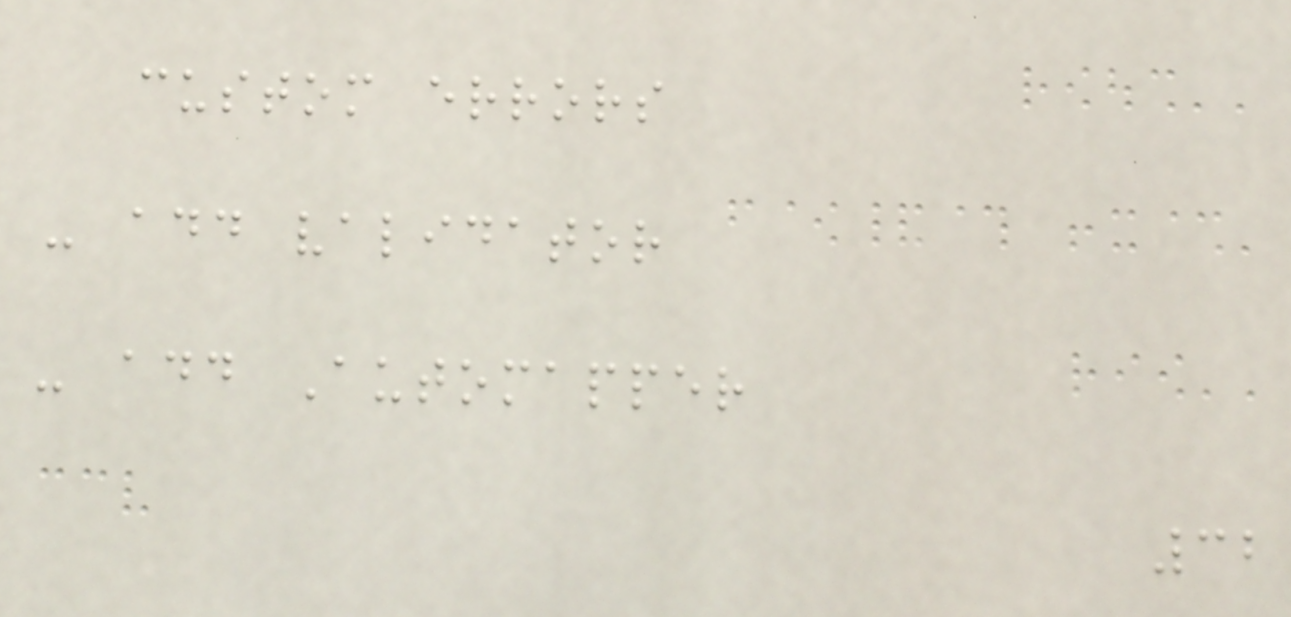custom errors
- add validator
- add Automapper
32
